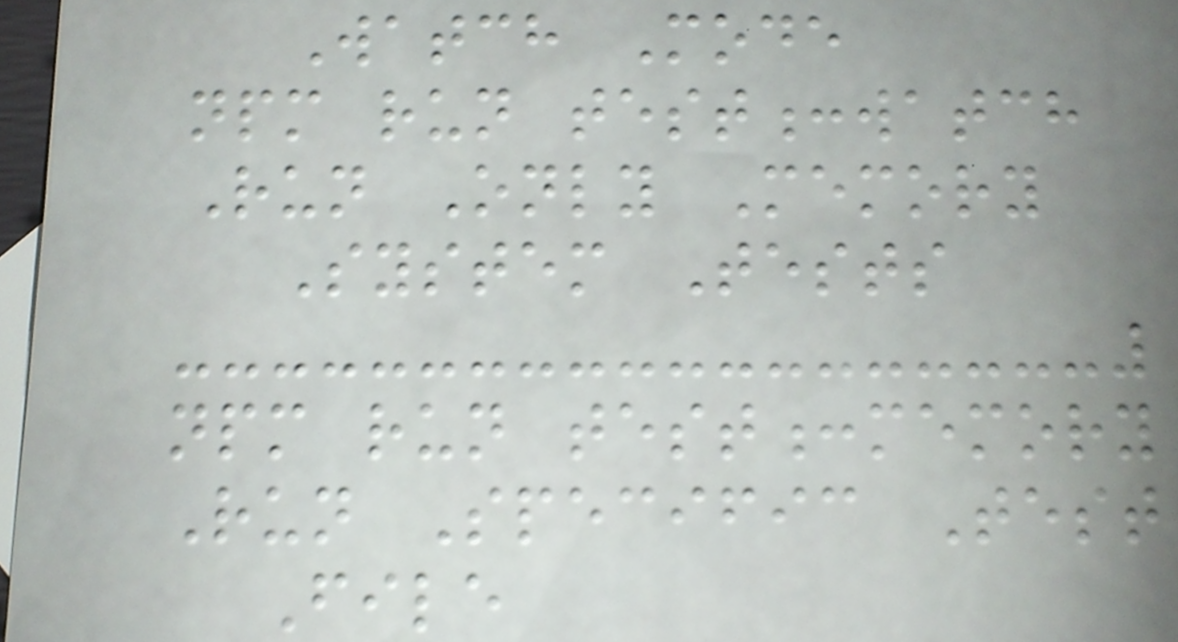Watch Mode
npm run test:watch
Run Only Memory
System Tests
npm run test:memory
Run Specific Test
File
